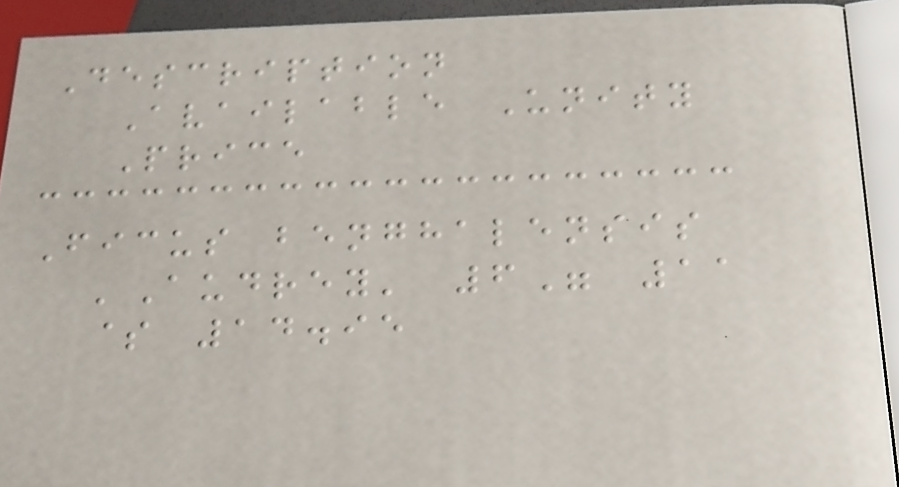Description
Available Unity
Price
Ficus benghalensis
'Audrey' 6" 11
$ 14.95
